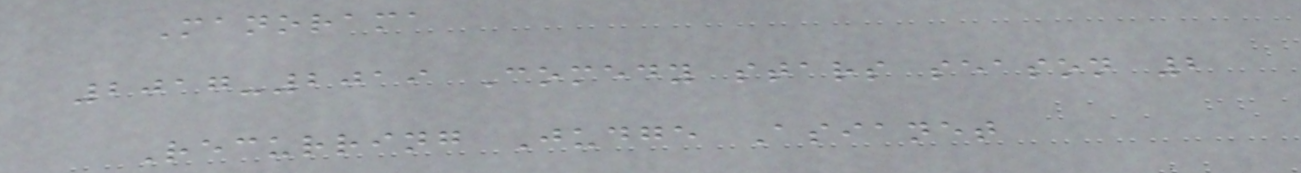Manorama
2017-2019 Comedy stars season 2
Recurring Judge Asianet
